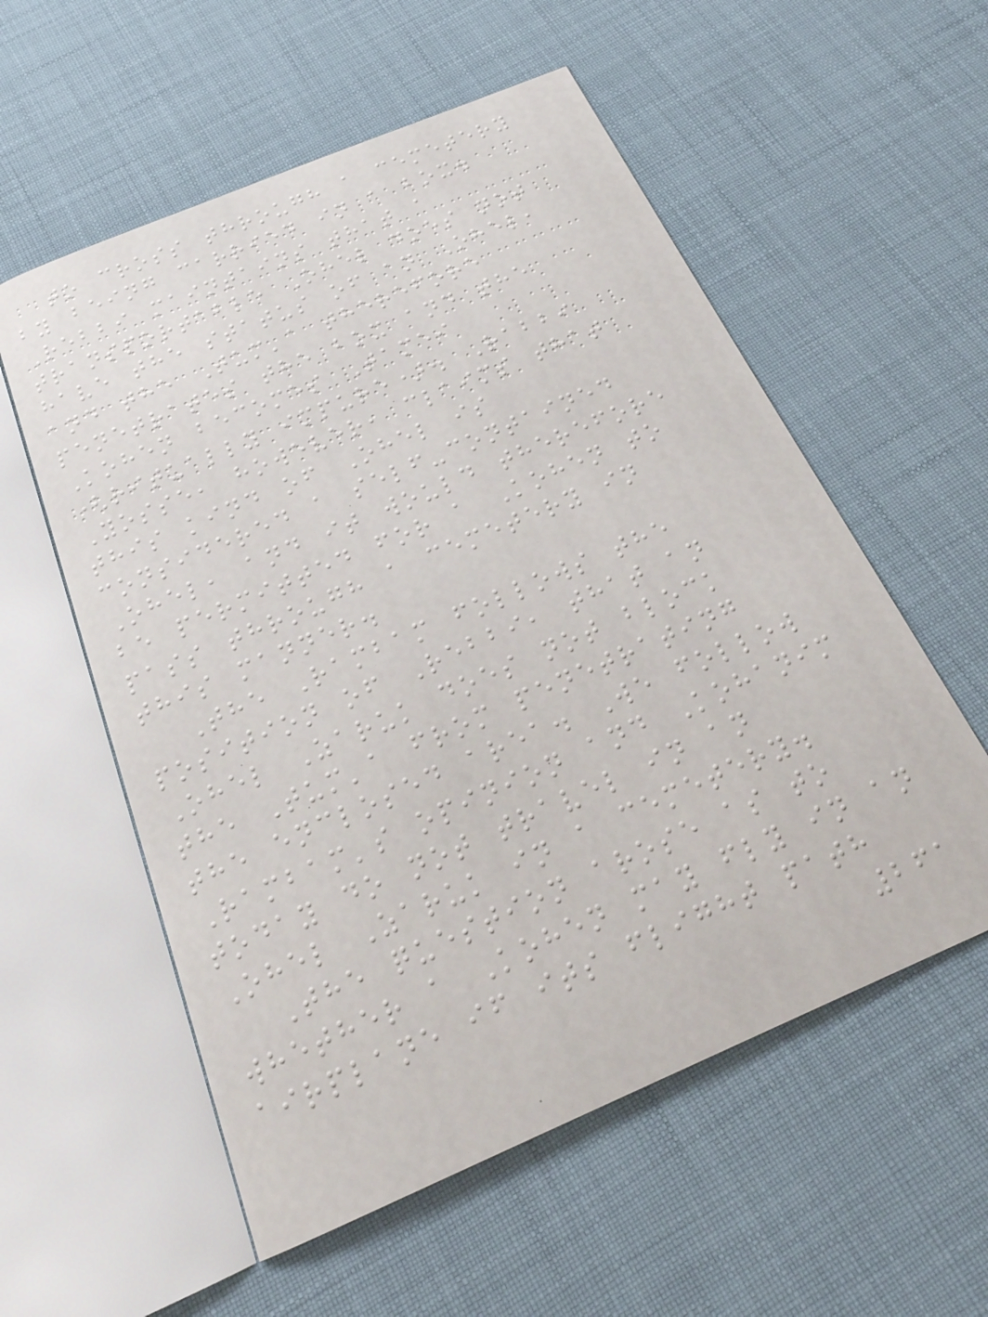to cross through a cemetery
by being carried in a box.
Rebbi maintains that a
transportable Ohel does not
have the status of an Ohel,
and the Tum'a therefore
penetrates the box and the
Kohen becomes Tamei
(ritually impure). Rabbi
Yosse, however, claims that
this kind of Ohel is
considered a self-contained
Ohel, and it would therefore
be permitted for a Kohen to
pass through a cemetery in
this manner.
The Rambam follows the
position of Rebbi, that an
Ohel Zaruk does not block
the Tum'a from penetrating
the enclosed area. We follow
Rambam's opinion and Kohanim
today do not travel in an
Ohel Zaruk in a cemetery.
The question arose as to
whether a Kohen may fly in an
airplane if its flight path
261
